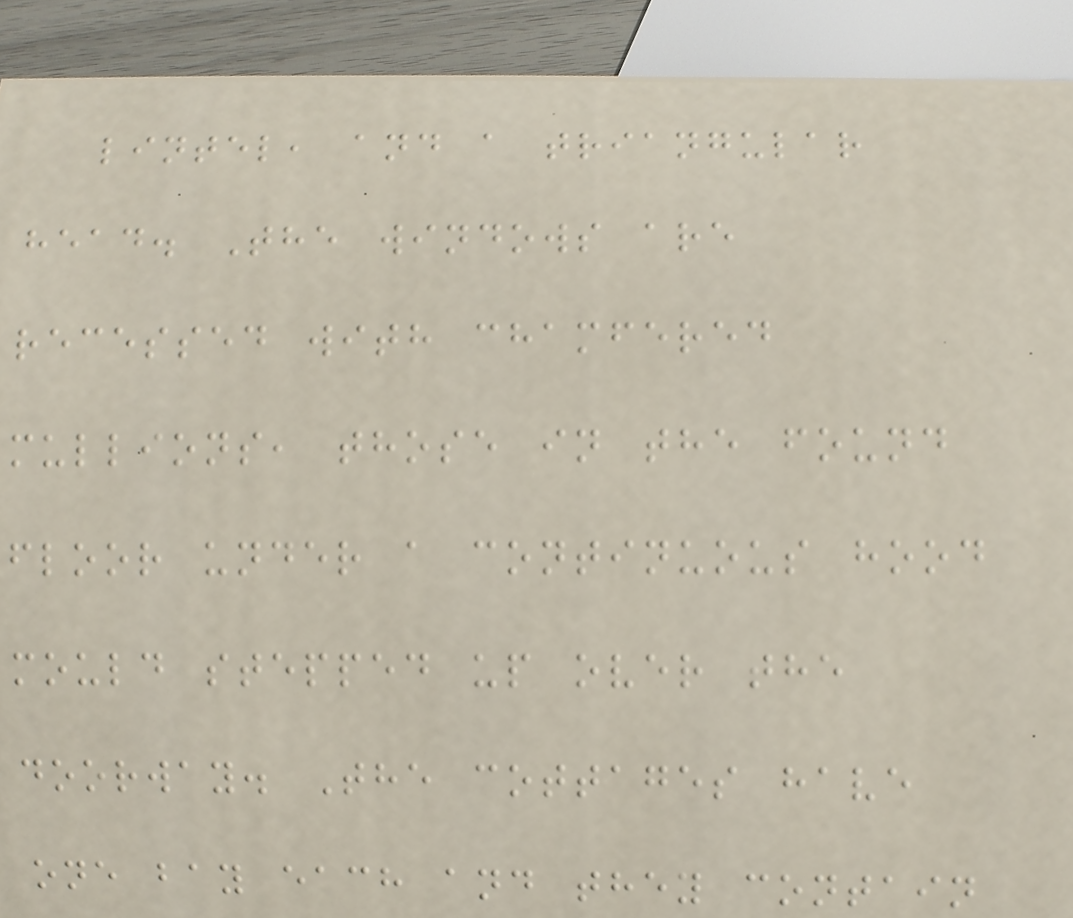lintel, and a triangular
head. The windows are
recessed with chamfered
mullions, those in the found
floor under a continuous hood
mould stepped up over the
doorway. The cottages have
one bay each and they contain
